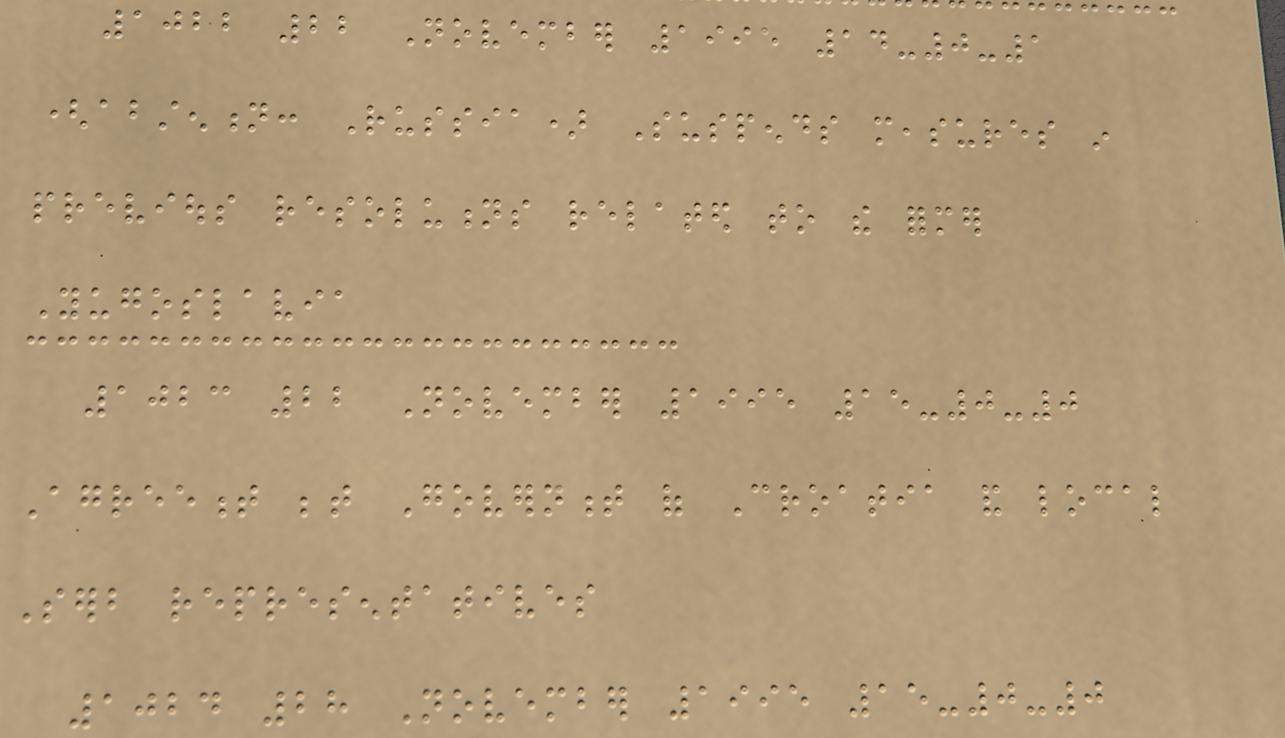1022 22 November 1995 14-0-1
(abstention: Russia) Suspends measures in
previous resolutions related to the former
Yugoslavia
1023 22 November 1995 15-0-0
Agreement between Government of Croatia and local
Serb representatives
1024 28 November 1995 15-0-0
